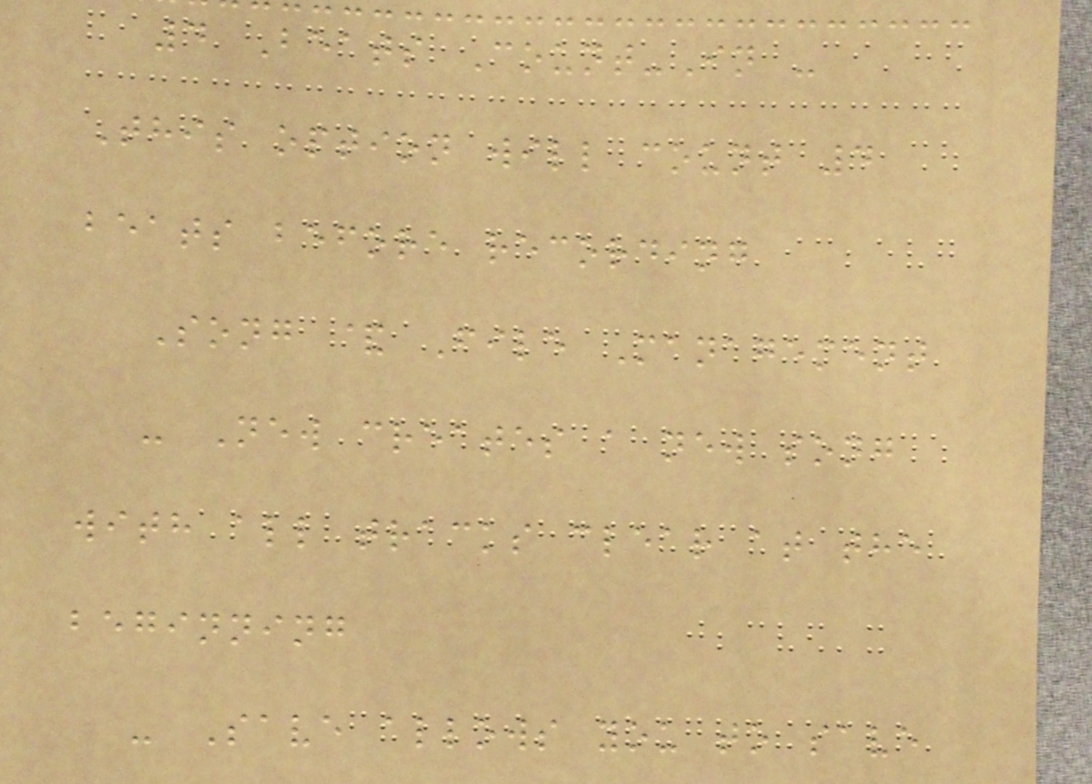4 Beats Count-In -
This option will count 4
beats before recording
Song & File Management
- New creates a new song
with all tracks clear at the
beginning
- Save allows you to save
